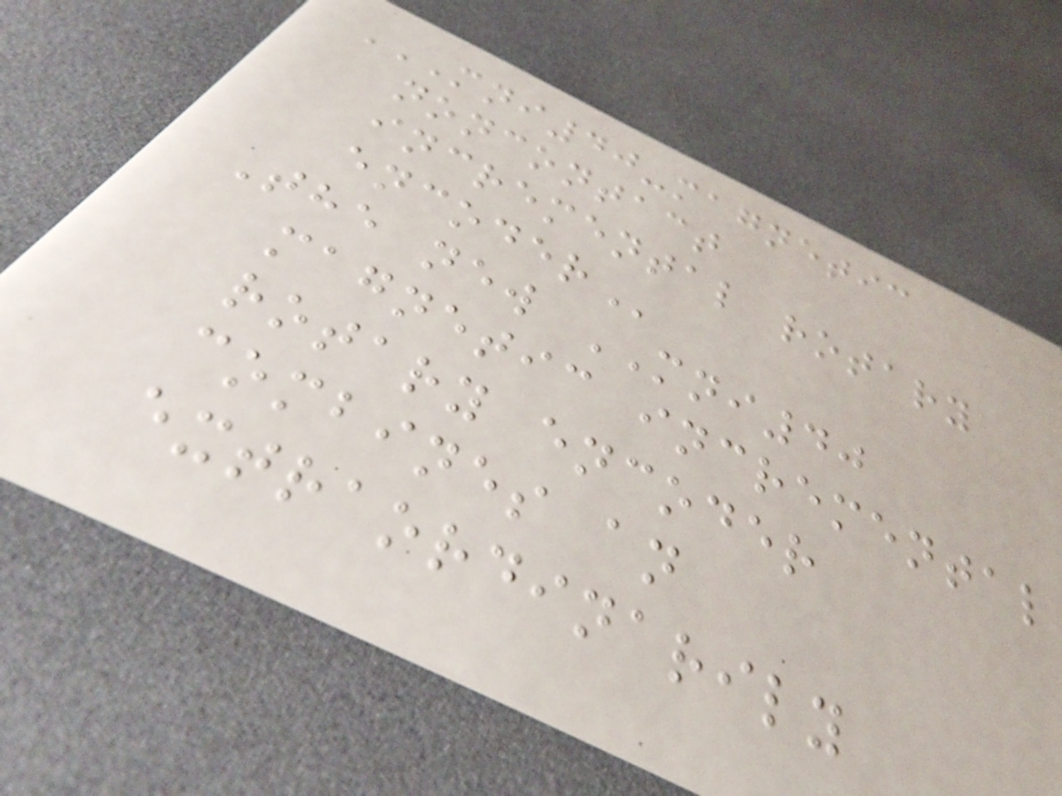MNI40-MAGNETIC
NONCONTACT
INCREMENTAL ROTARY
ENCODER
The new MNI40
magnetic incremental
rotary encoder
combines an
extraordinarily
